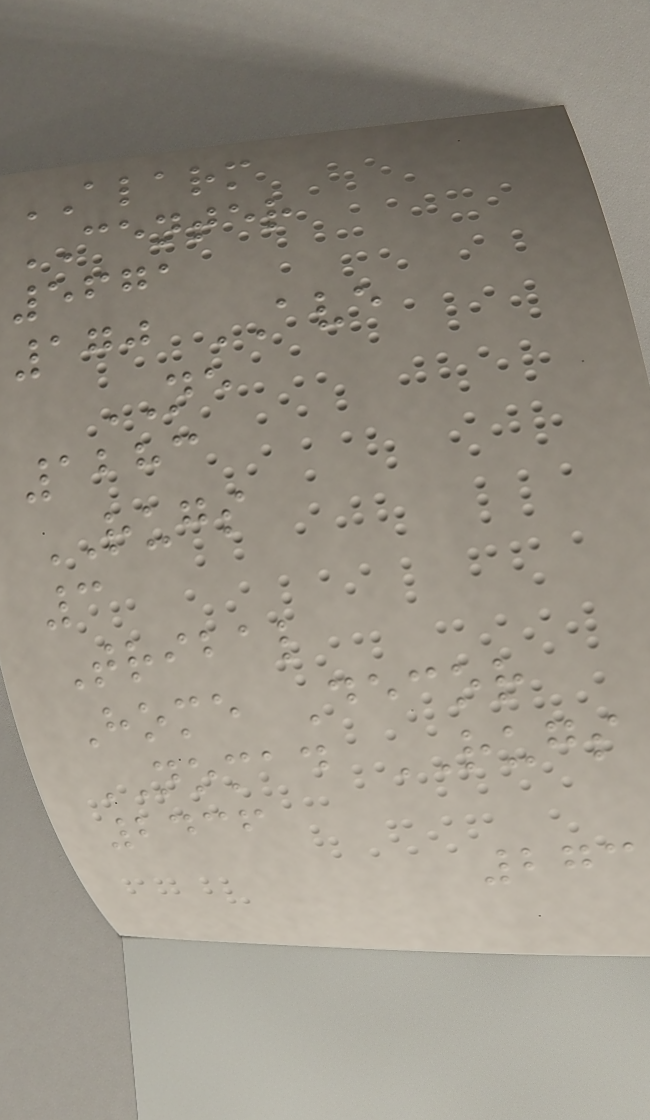ALARM
CENTER
5671
170 AVE
NE
1283
RUGS
3
Tribal
Home Decor
NOMAD RUGS
2436
273
